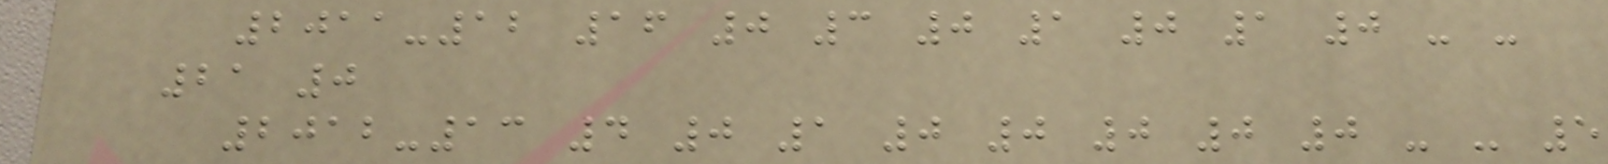2011-12 16 0 3 0 1 0 1 0 - -
21 0
2012-13 4 0 1 0 0 0 0 0 - - 5
